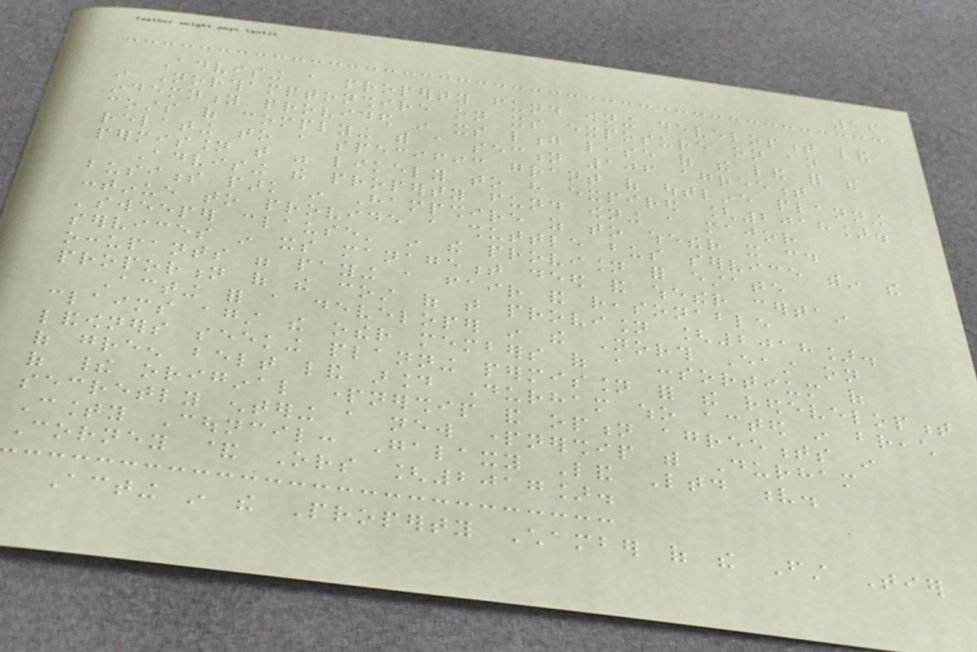16
Advising a property fund owning development land
in Northamptonshire on its exposure on an
indemnity provided in its long lease of the land for the
costs of complying with a section 106 agreement
relating to a specific grant of outline planning
permission that was likely to have expired [2018].
Advising the property fund owning a major
business park in Hampshire as to whether it could
continue to provide a shuttle bus service within the
'sweeper clause' in the provision for estate
services in its management deed and whether certain
occupants were paying a fair and reasonable
proportion of the cost of that provision [2018].
Acting for a developer in the North East on
claims against the other members of a consortium of
landowners seeking planning permission for the redevelopment
of green belt land around Durham who acted in breach
of their original partnership and option agreements in
secretly entering a new partnership with Durham
County Council: Galaxy Land Ltd v.
Corney & Ors [2017].
Acting in the Property Chamber of the First Tier
